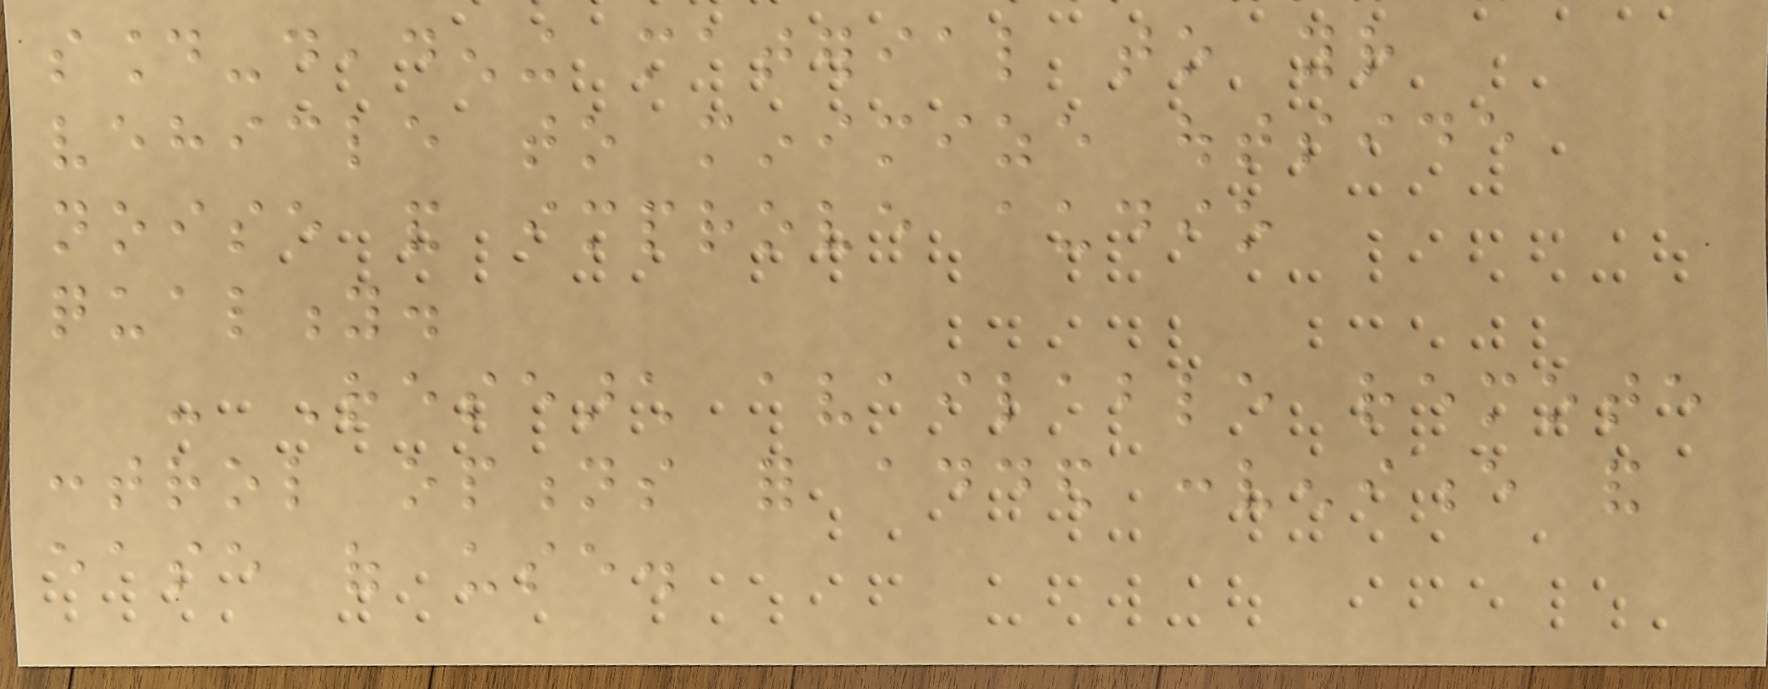sound-deadening material to your
vehicle to minimize outside
noise and improve audio
quality.
- Research available remote
control options for added convenience and
ease of use.
